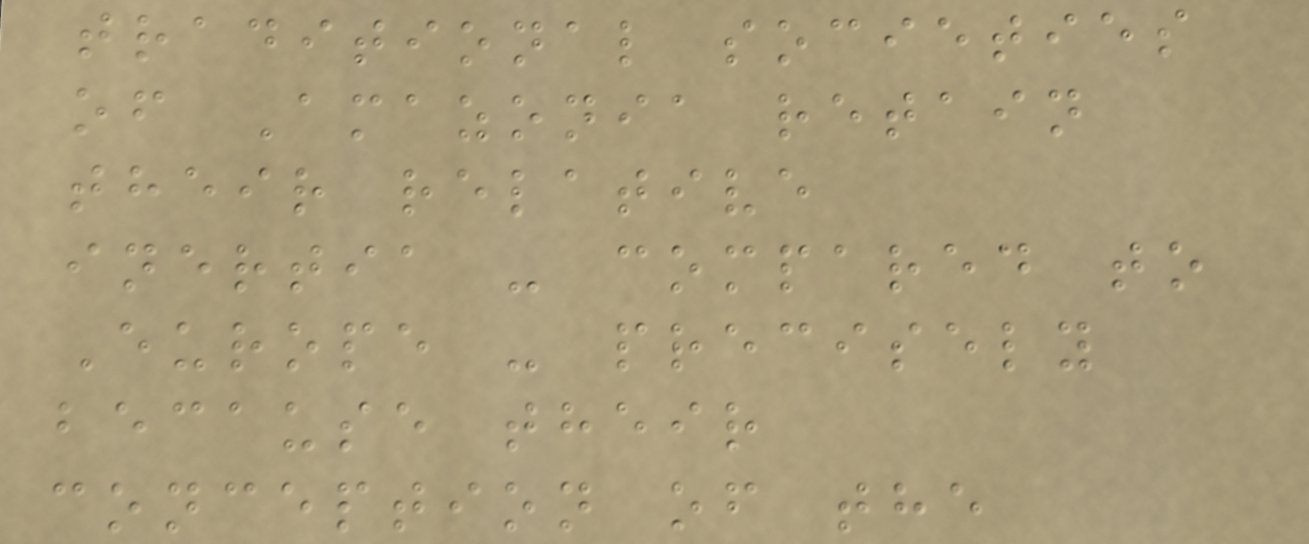traditional societies
of Amazonia retain
their relative
inertia - compared to
Europe - precisely
because their
conception of the
